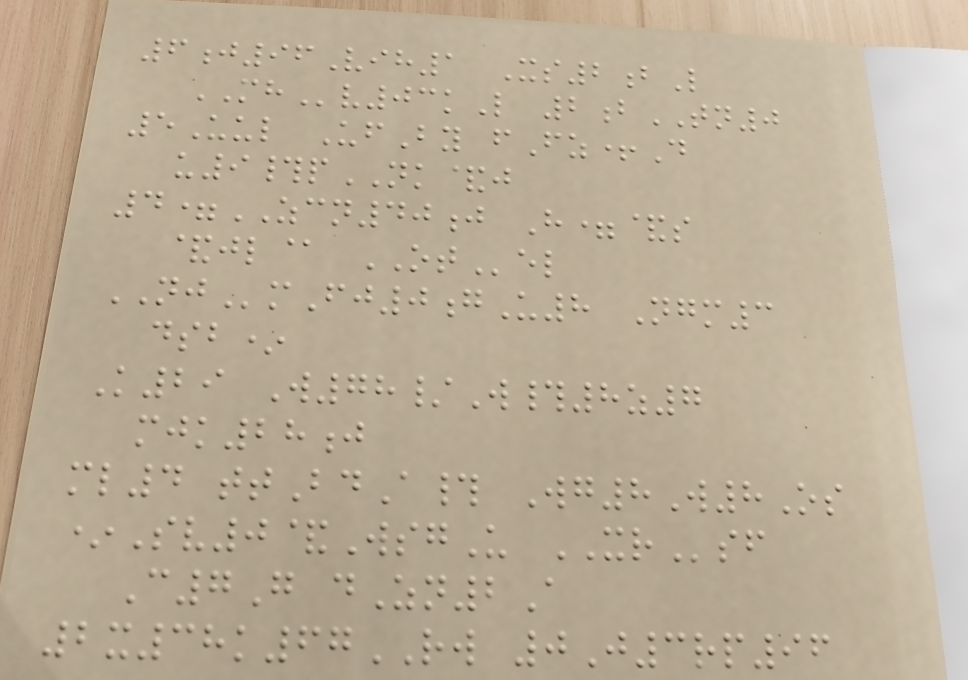6j96Vih1 Xs2bL
MHv03kL 2bTN0
5Uul UfBy fFz+D
u9#pNK&j
4=ZCN40j H=&s
&jl@ OTel
NJmFj0gU8 Ngm3
dsb*
K29 W78/W#8z7
mjk28j
ml4 ttBdA# Wg8W8Os
*Sv0&WsgU XRsf
C7G dZn2A
2x38k67RW 0J3rp96
